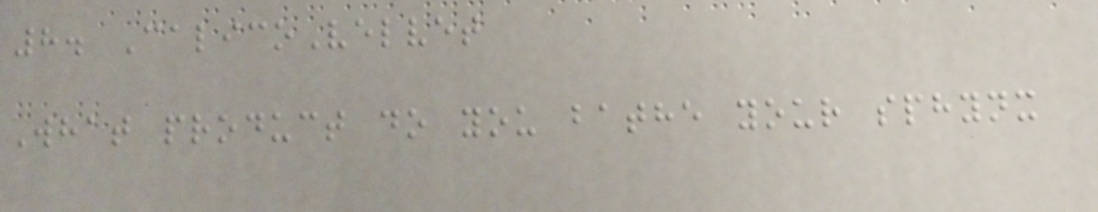8. CalicoVelvet
What product do you bathe your sphynx
